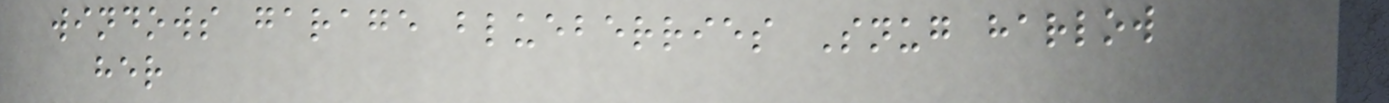windows garage blueberries Snug harlow
her
